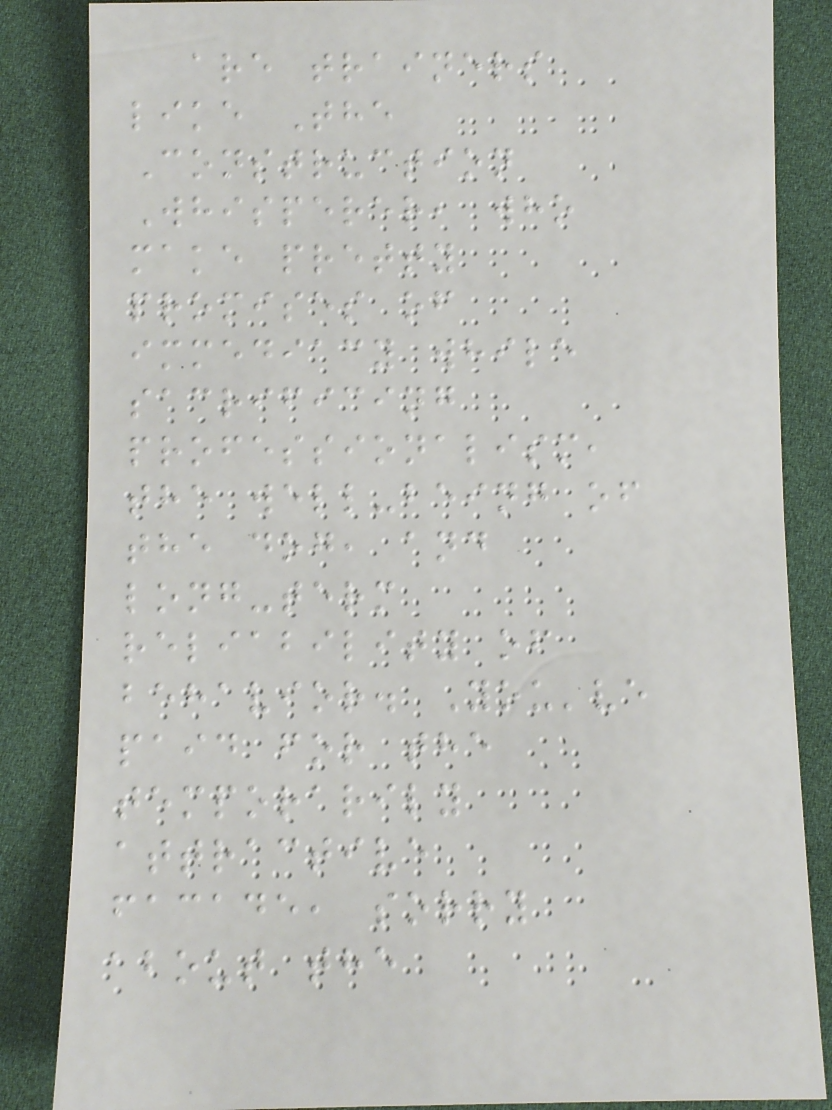are trainers
like The
Construction
Whisperer, who
make pretty
promises of
immediacy while
sacrificing
professionalism,
the well-being of
the dog, and
long-term
reliability of
behavior. You've
paid for the
temporarily
attractive
facade, sorry
about the
